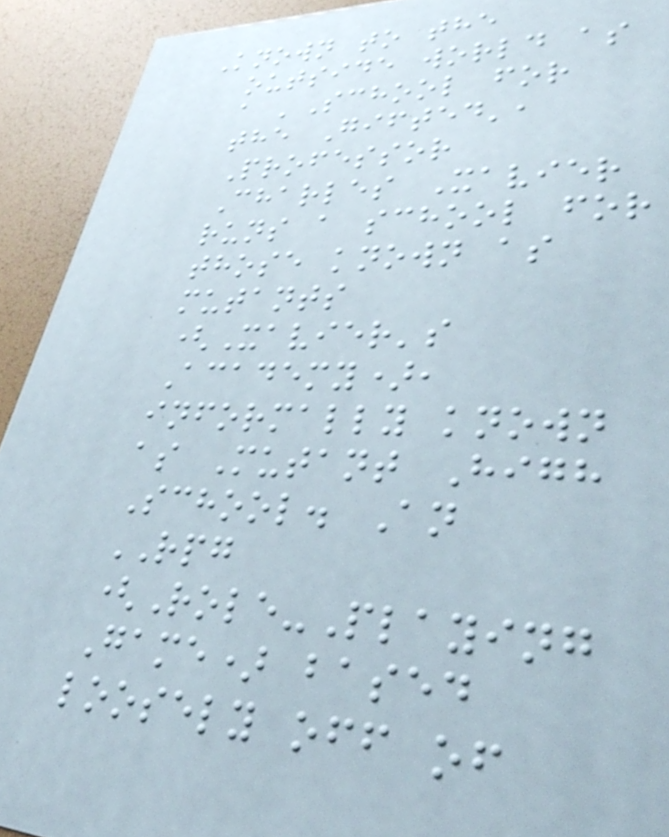Known to the
outside world as
a 'School for
the Gifted',
Professor
Charles Xavier
runs a school for
those known as
mutants
(Xavier's
Academy),
informally known
as Mutant High
School. An
RPG
(Role-Playing
Game) based
loosely off of
